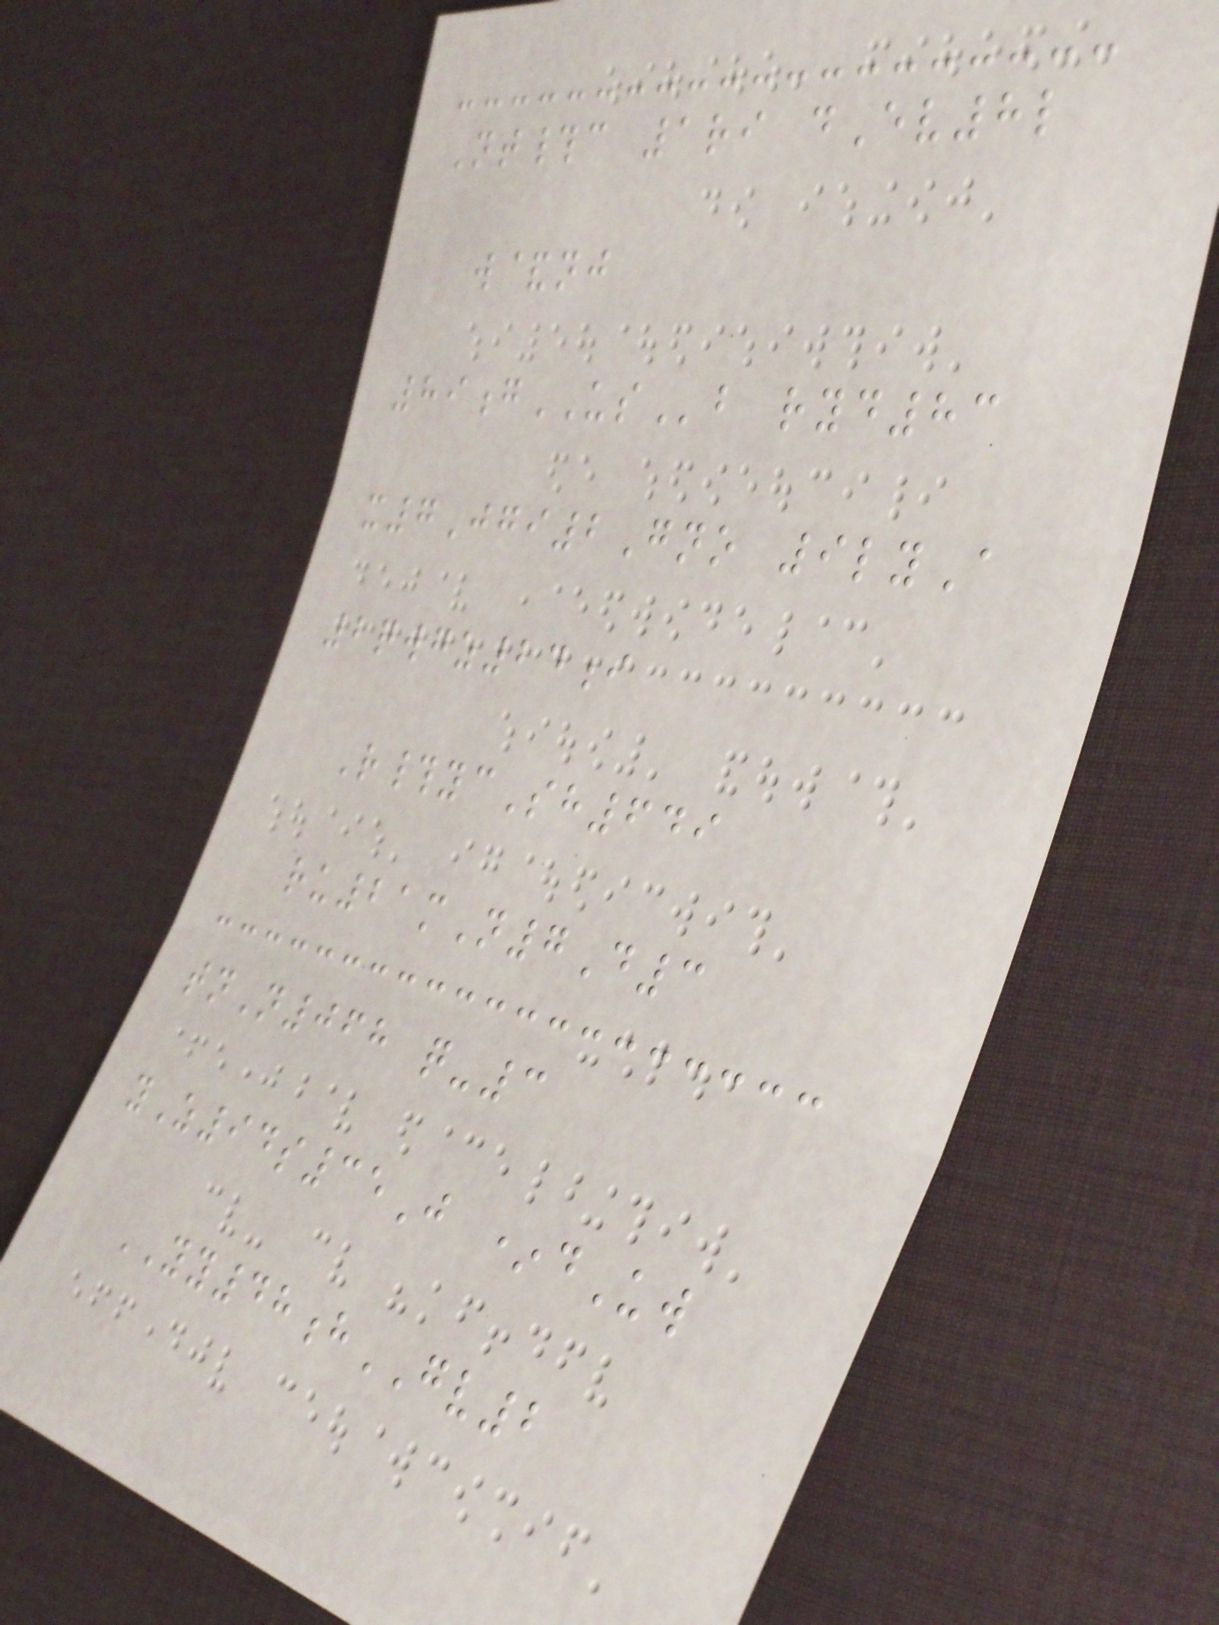Nt#c 1ri dEv8l
w&nj
89gUSb ryd83
x7Jgi2Gno 9lyA
2qwgz24i
R#ycSh649
ru21mN7D3
tnN068 q-3
yZ94s35J *dUw
YY48hGV2
